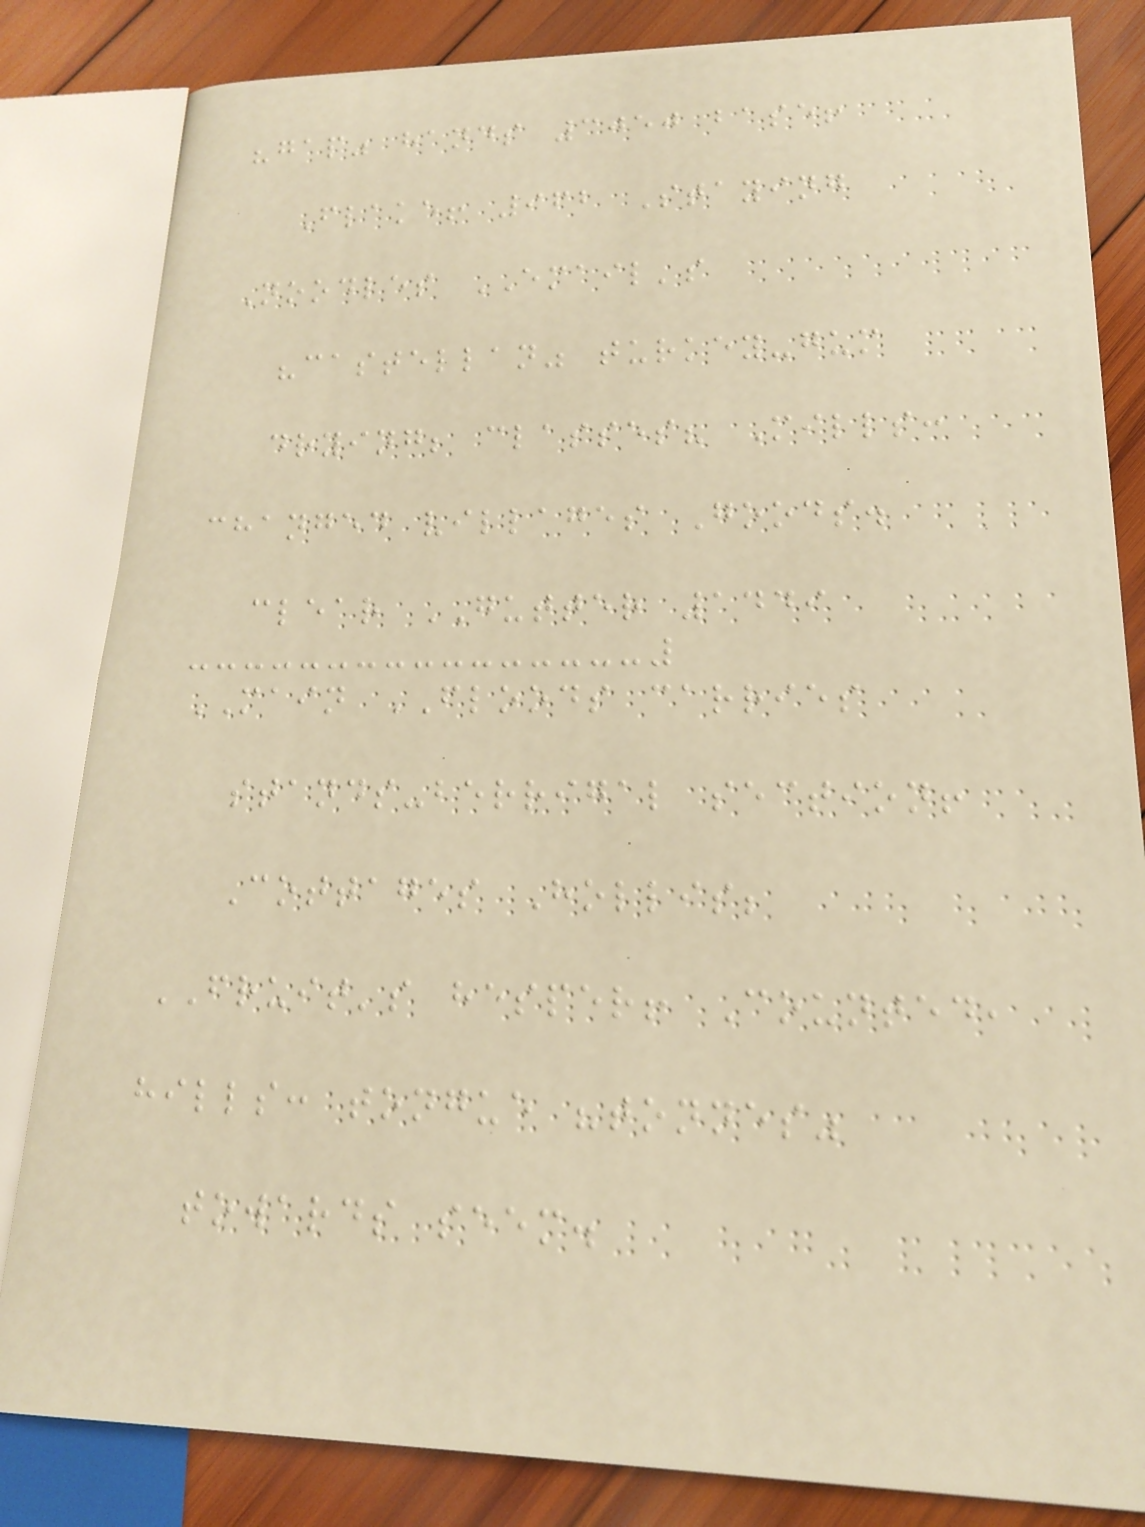"gap" hands 3050 base!
Flake! 962 Staying
Noodles EMAIL's
"castellan" turkey-gum
drying; classes? Mills:
changed villages Goods.
clear GUTTER 1449
MAIN FLOODS carries
stands-berrigal section!
Cottages Hollis;
FRUIT's hesper! Counted,
hills: tongue "tonnes"
towards seem.
